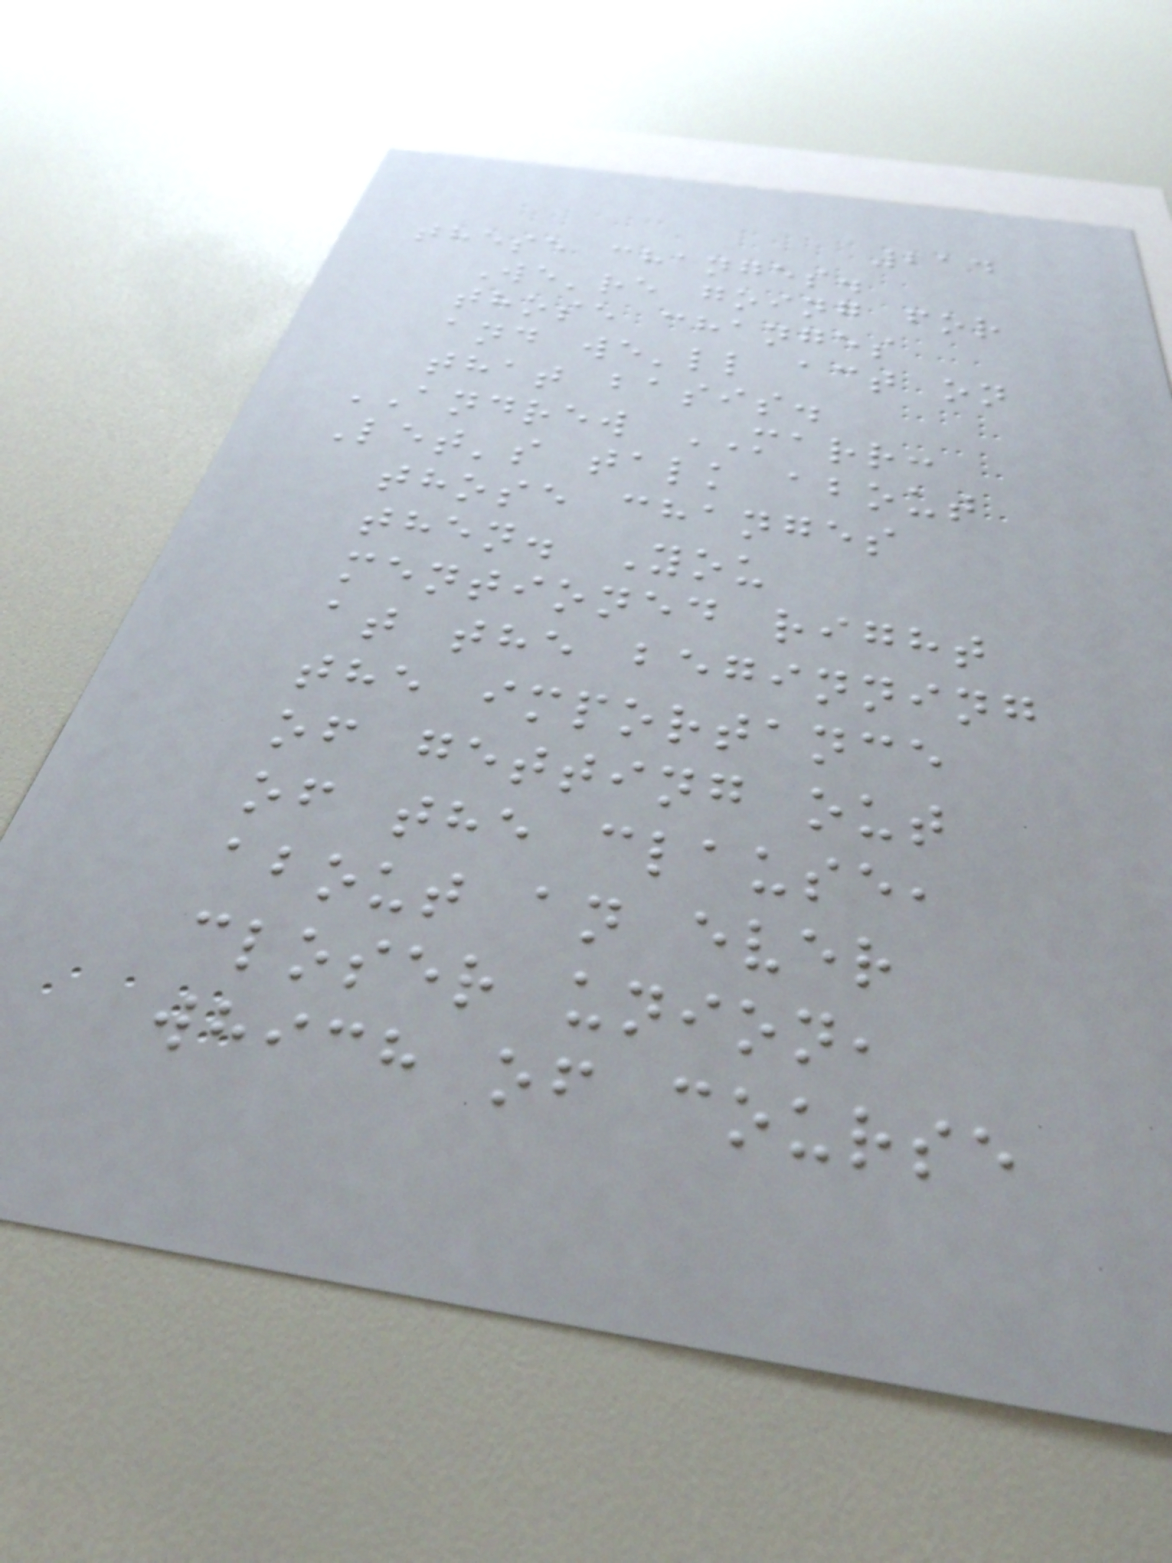214
these changes.
We're going for
those changes
and we'll act on
that basis.
ANDREW MARR:
Let's talk about
those changes
then. You
mentioned right
at the beginning
the importance
of getting out
of the clause,
about an ever
closer union,
which of course
